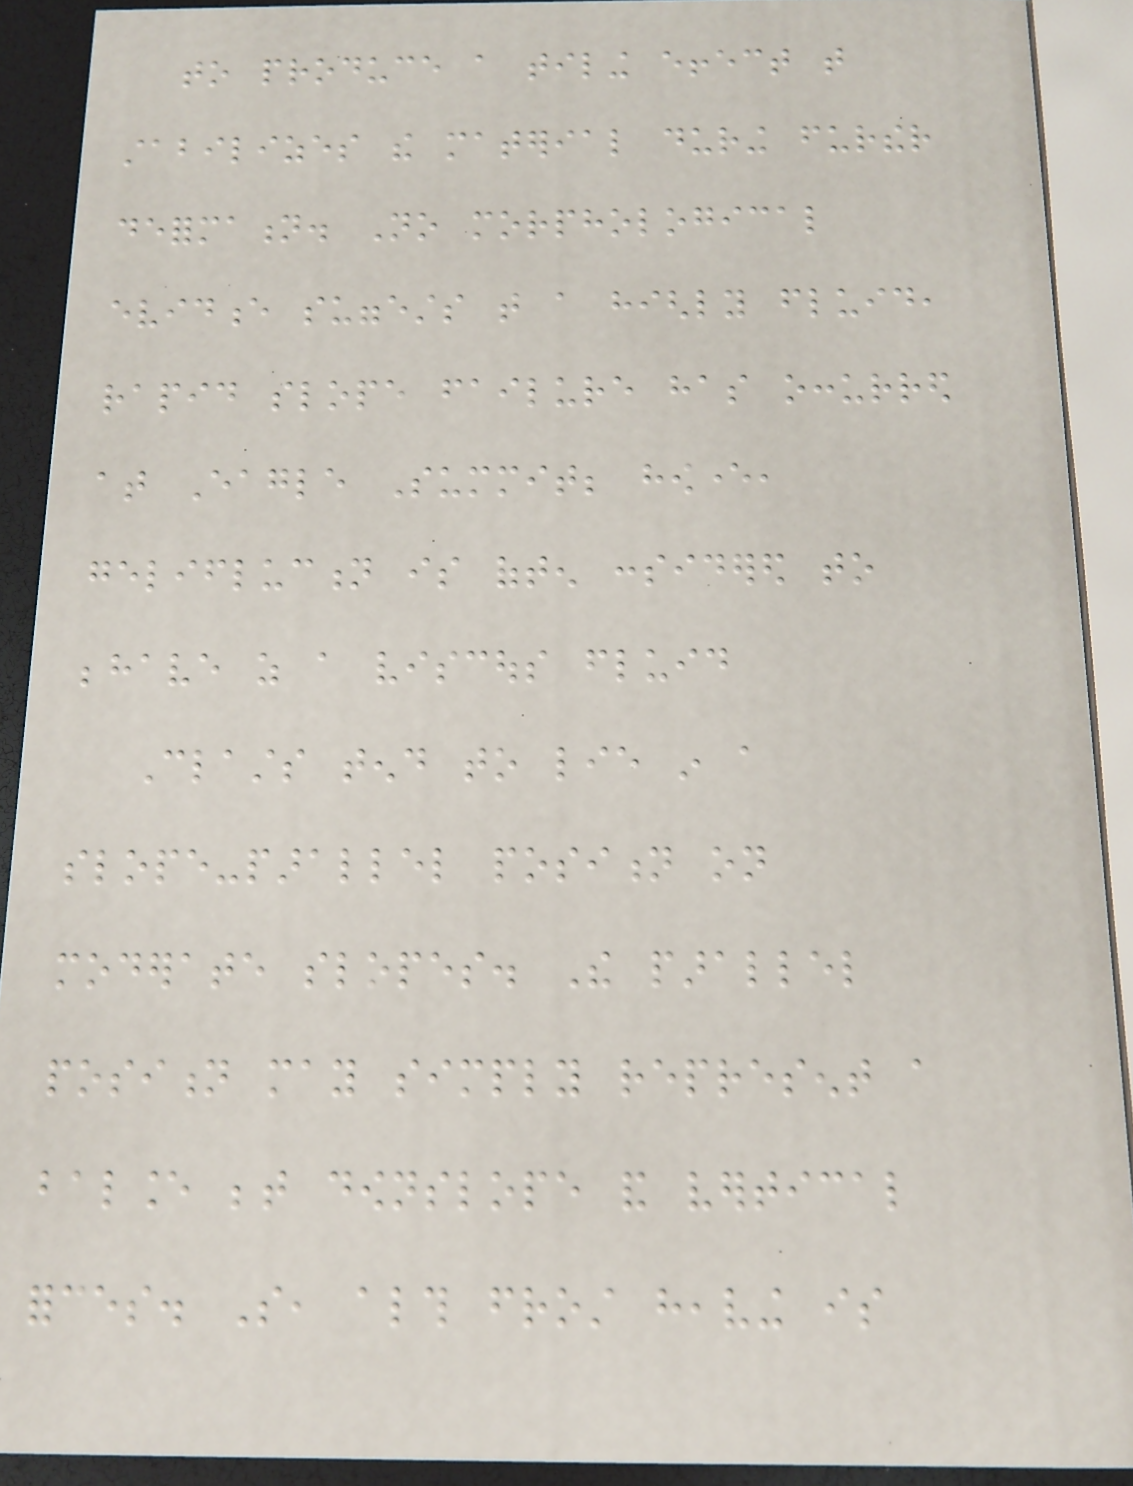to produce a tiling effect that
stabilizes the material during further
deformation. No morphological
evidence suggests that a highly fluid,
rapid slope failure has occurred
at Eagle Summit; however,
gelifluction is often considered to
behave as a viscous fluid
Clasts tend to lie in a
slope-parallel position on
moderate slopes. The parallel
position may simply represent a
balance between downslope and vertical
forces. So, although frost heaving is
